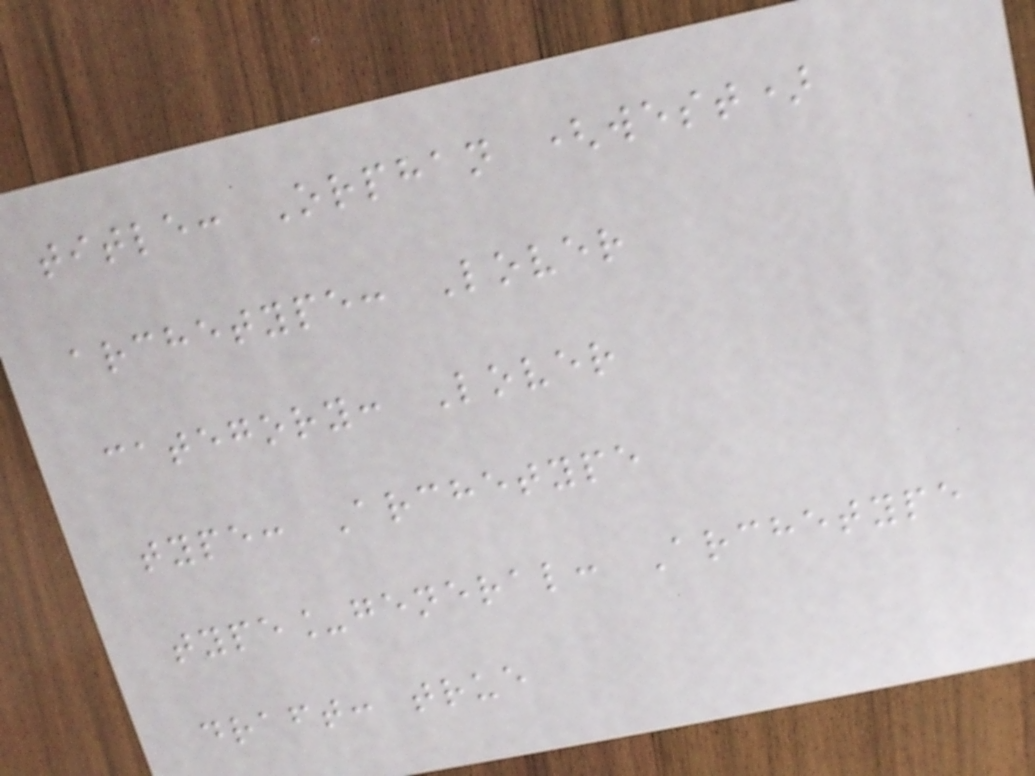title: Orphan (west)
archetype: Lover
category: Lover
type: Archetype
type_general: Archetype
draft: true
